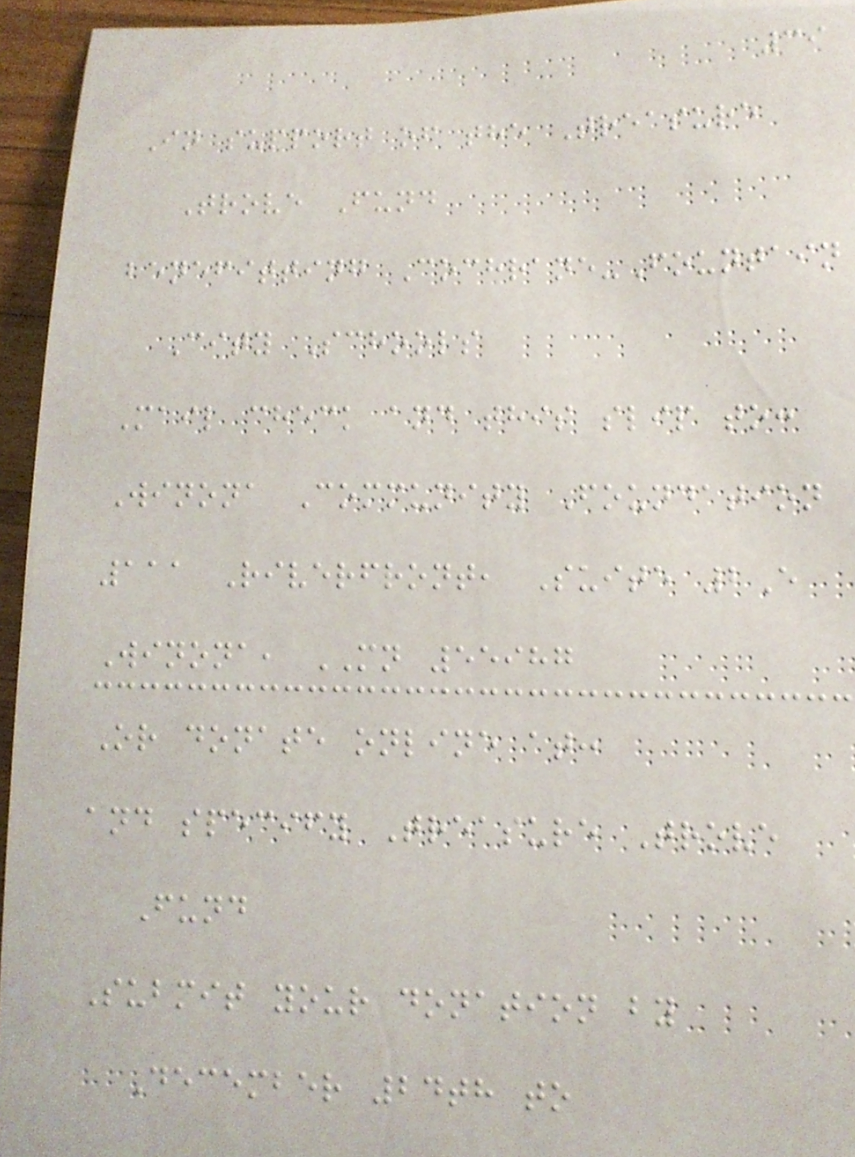39
In support of the Treasure
Trove Fund
benefitting Cochrane-Fountain
City Schools
Mail check and this slip to:
Winona Community Foundation
111 Riverfront, Suite 2E
Winona, MN 55987
Or donate online at:
and specify Treasure Trove
Fund
Submit your donation by
December 24th to
